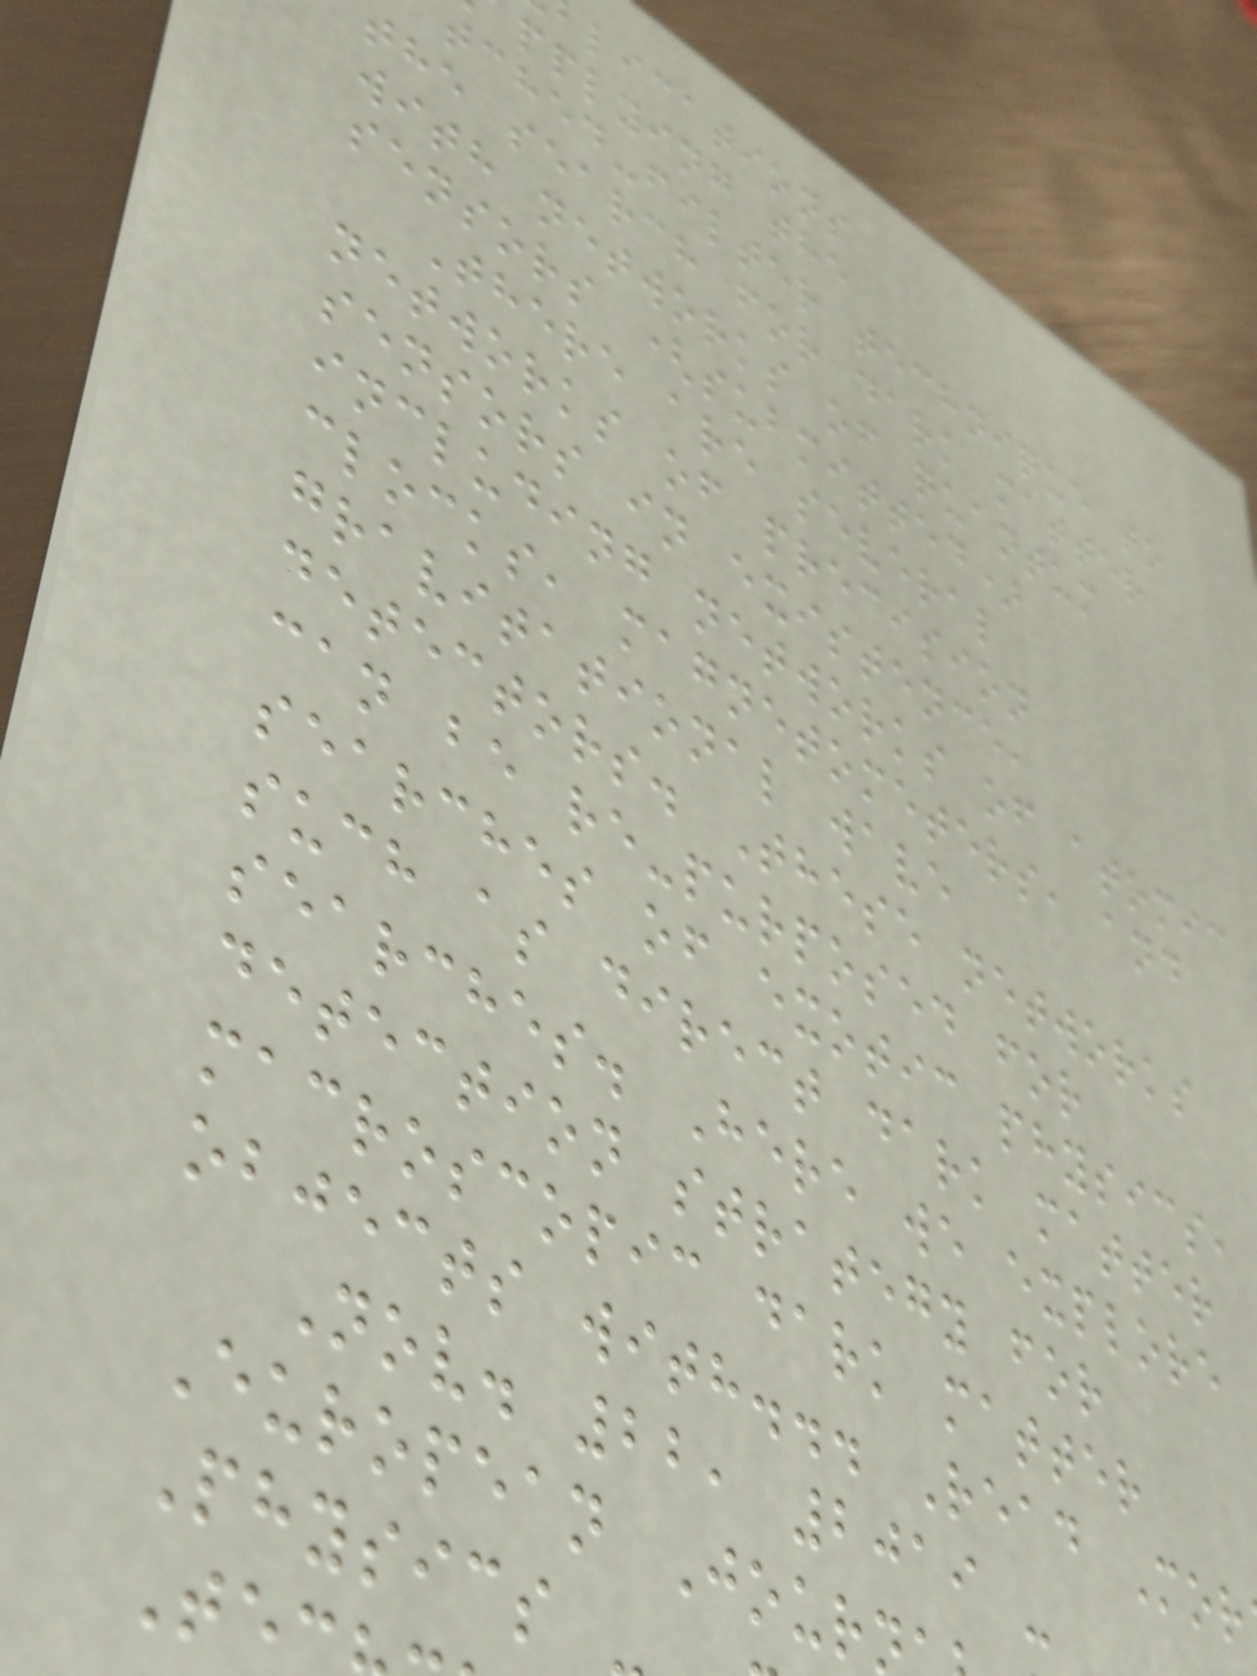lications
pplying the
tched-filter technique to
the search for dark matter
with networks of quantum
sensors (submitted)
There are several
networks of precision
sensors in existence,
including networks of atomic
clocks, magnetometers, and
gravitational wave
detectors. These networks
can be re-purposed for
searches of exotic physics,
such as direct dark matter
searches. Here we explore
detection strategy for
macroscopic dark matter
objects with... Read Mor
Nov. 22, 2019 -
European Jour
Physics
